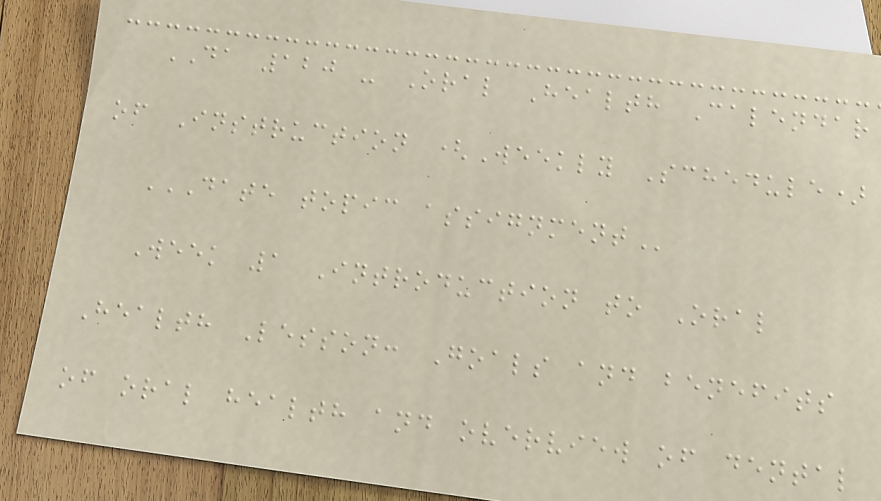DA 120 - Oral Health Calendar
of Instruction (Weekly Schedule)
DATE TOPIC ASSIGNMENT
Week 1 Introduction to Oral
Health Lesson: Goals and benefits
of oral health and overview of dental
